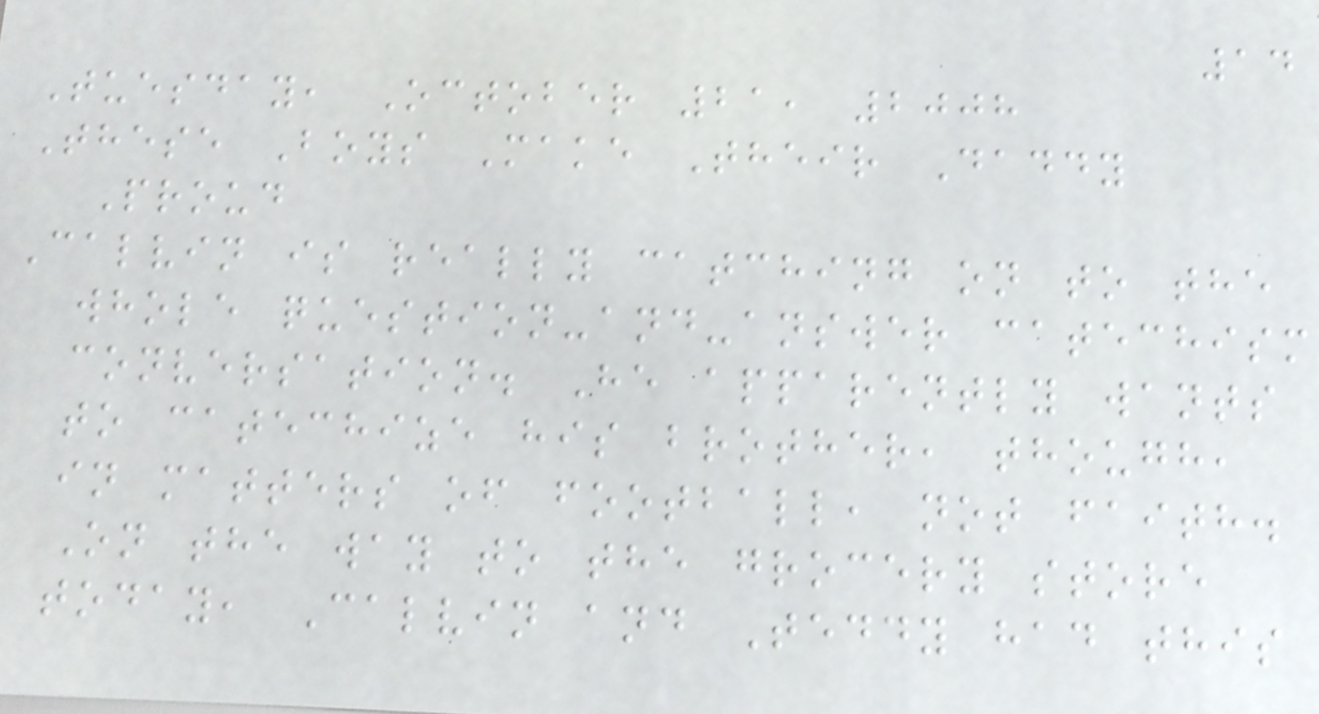14
Tuesday, October 21, 2008
These Boys Make Their Daddy
Proud
Calvin is really catching on to the
whole question-and-answer catechism
conversation. He apparently wants
to catechize his brother, though,
in matters of football, not faith.
On the way to the grocery store
today, Calvin and Teddy had this
